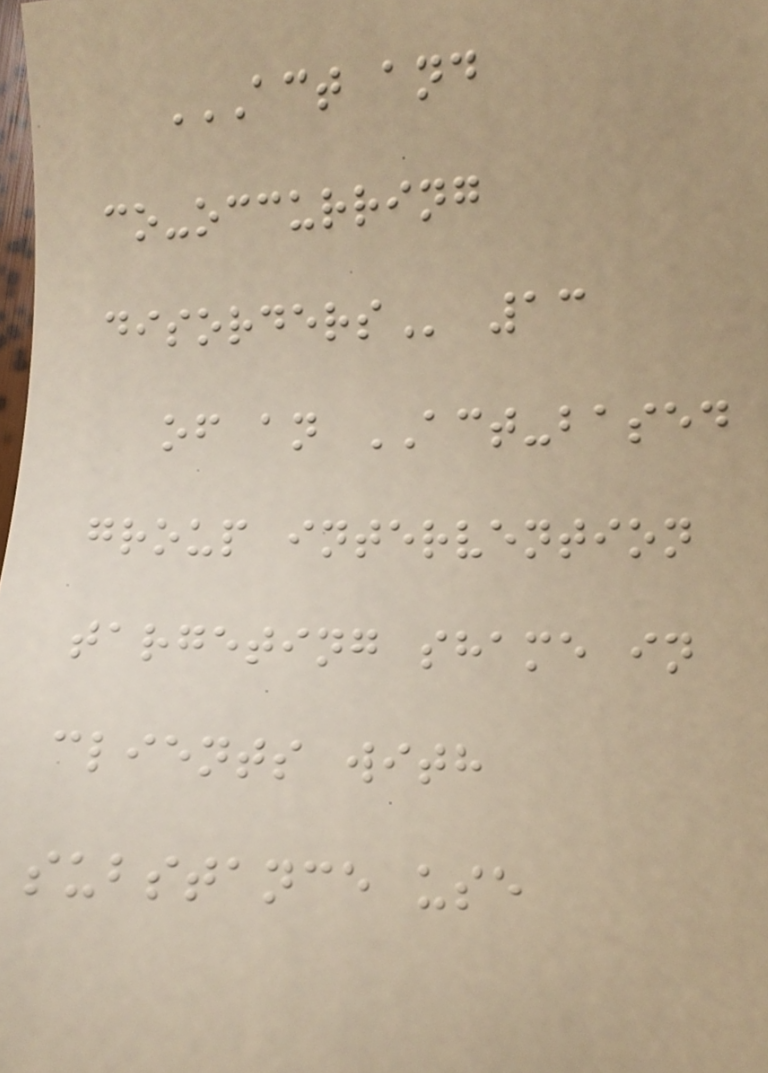ACT AND
CO-OCCURRING
DISORDERS 13
of an ACT-based
group intervention
targeting shame in
clients with
substance use
